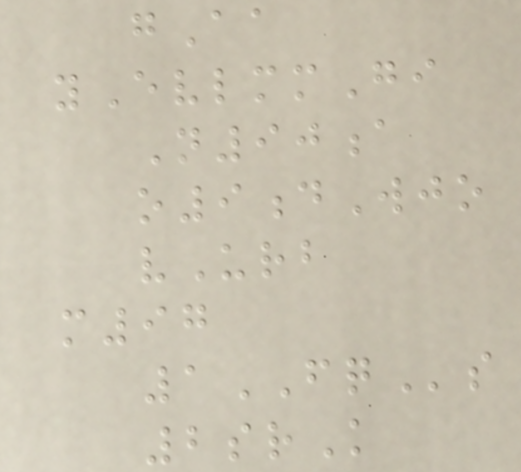gAa
yEvlmmGi
N90a
o9dWjo
vUrb
m97
1FQs
2srK
